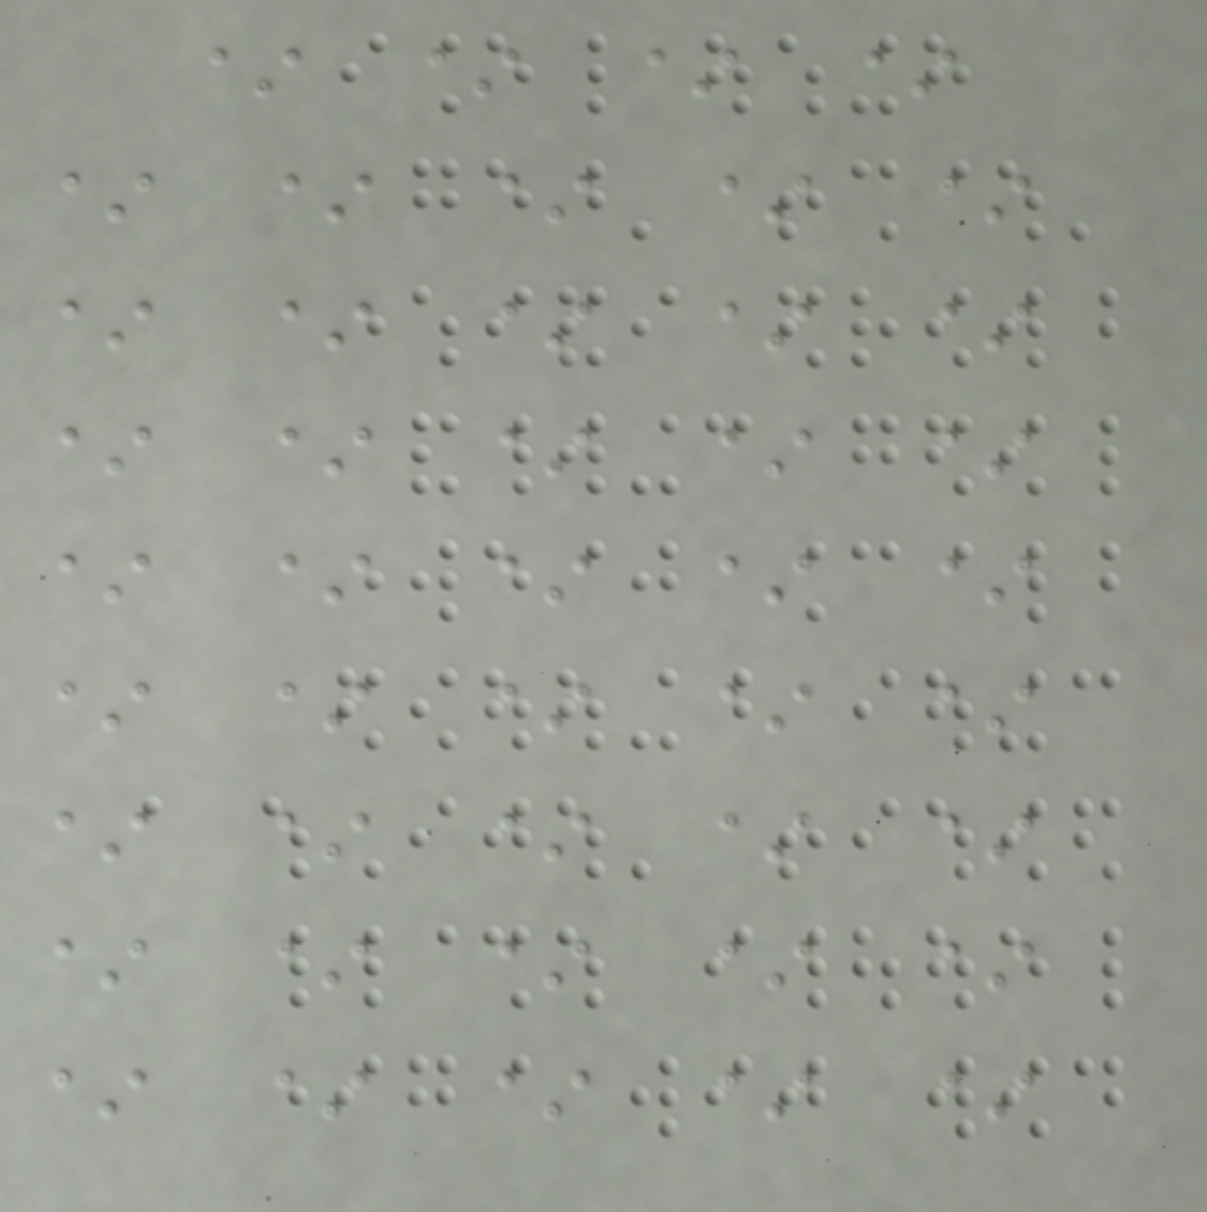* * * *
* * * * *
* * * * *
* * * * *
* * * * *
* * * * *
* * * * *
* * * * *
* * * * *
